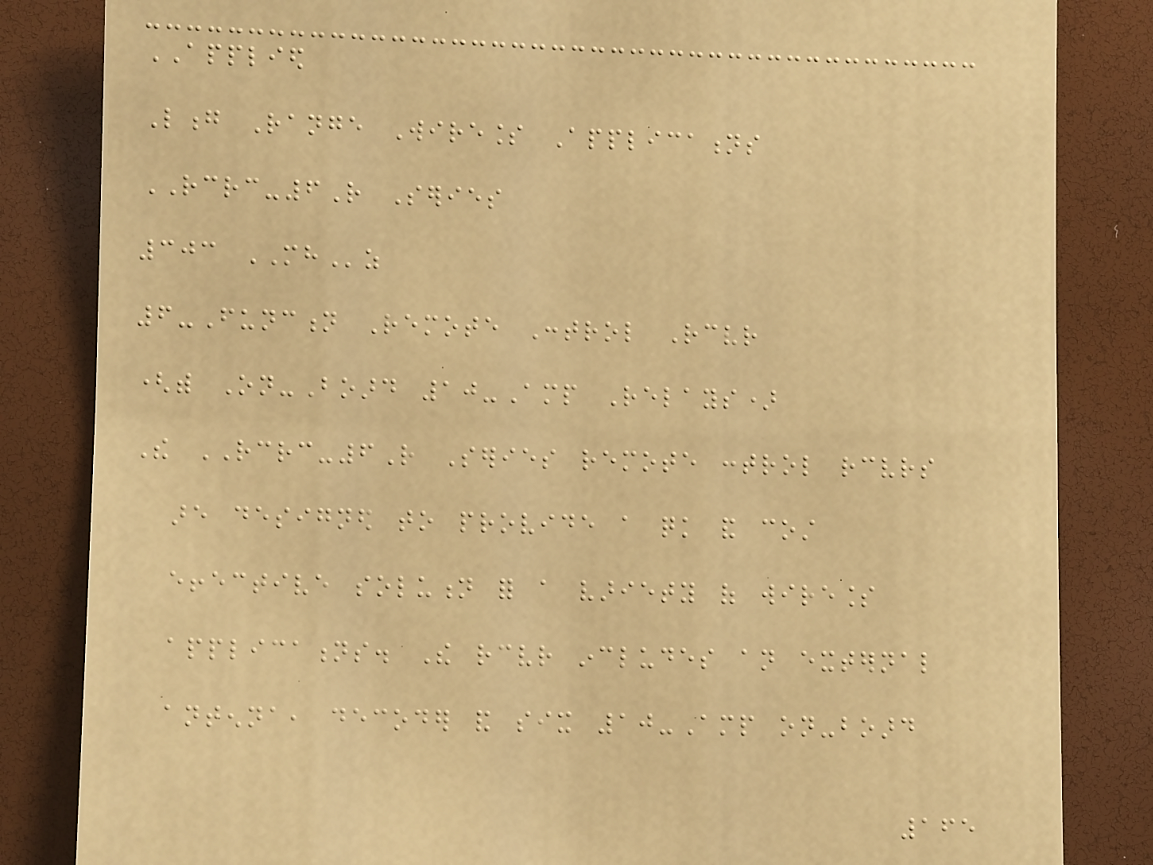APPLIED
Long Range Wireless Applications
RCRC-6R Series
303 MHz
6-Function Remote Control Receiver
(with On-Board 10-Amp Relays)
The RCRC-6R Series remote control receivers
are designed to provide a quick and cost
effective solution for a variety of wireless
applications. The receiver includes an external
antenna, decoder and six 10-Amp on-board
165
